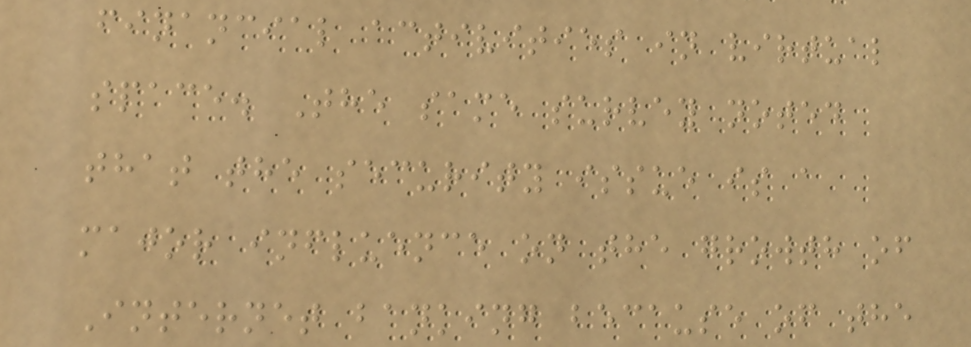financial activities in virtual
space. The same survey noted
that the security issue is a
major influence on the growth of
Internet banking because of the
